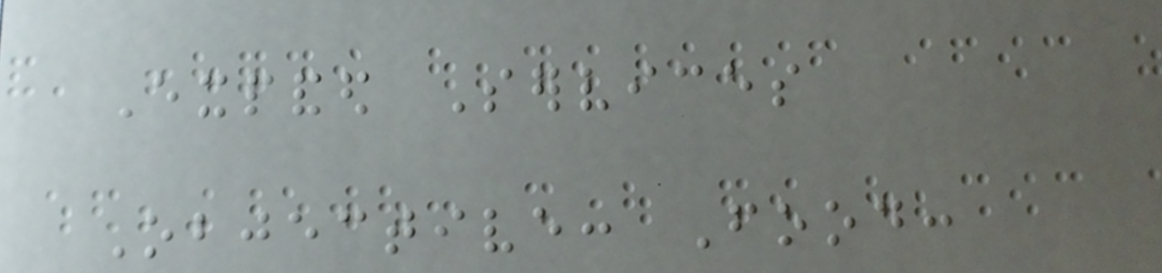Expanded Services
Objective: Food:
